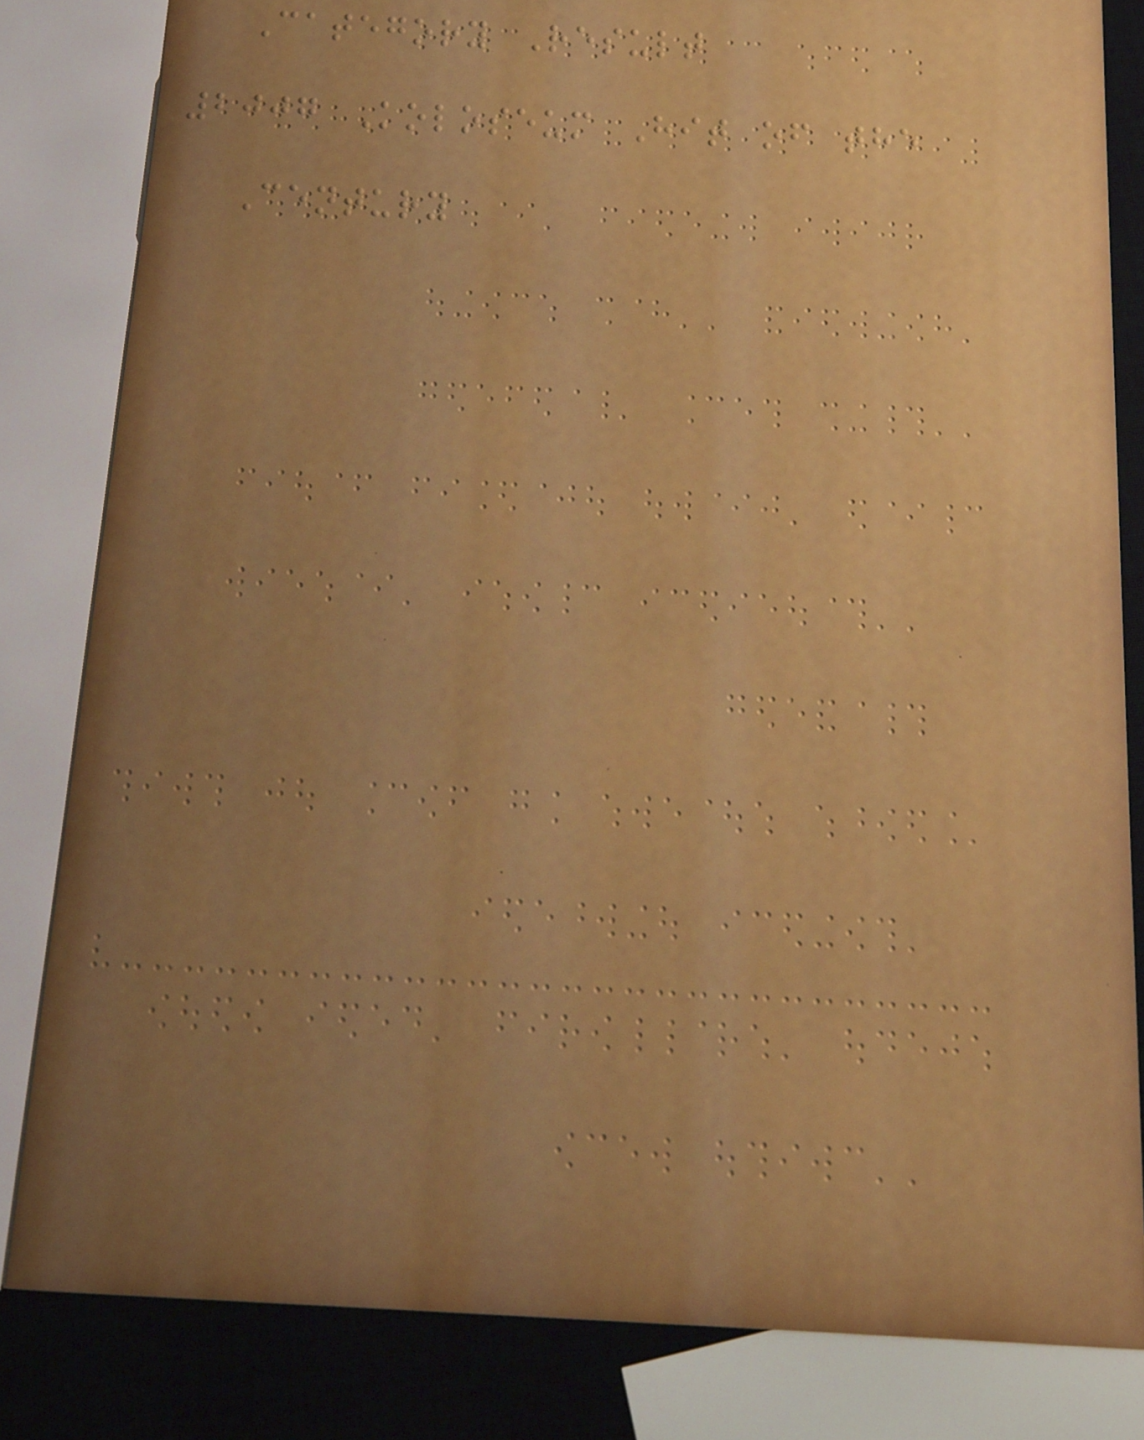Category Result
2007 Koloseum Hit of the
Century
